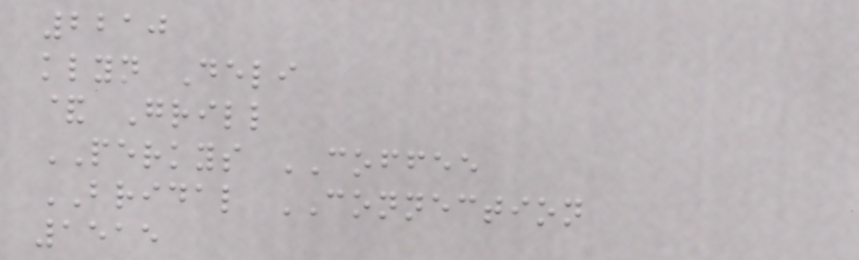2210
klyn Deli
& Grill
PERKYS COFFEE
BRIDAL CONNECTION
1515
